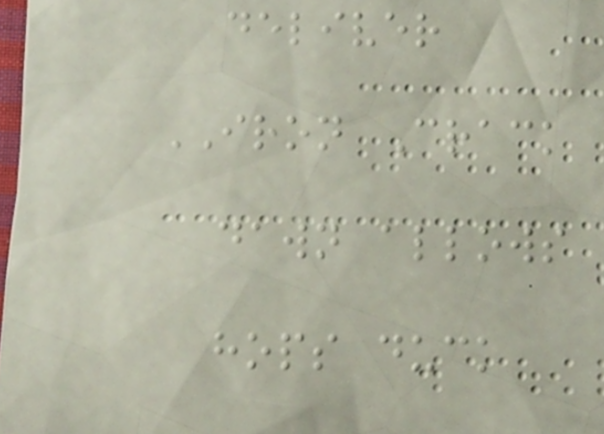deliver
IRON Crack
dawn allows
hops duck
